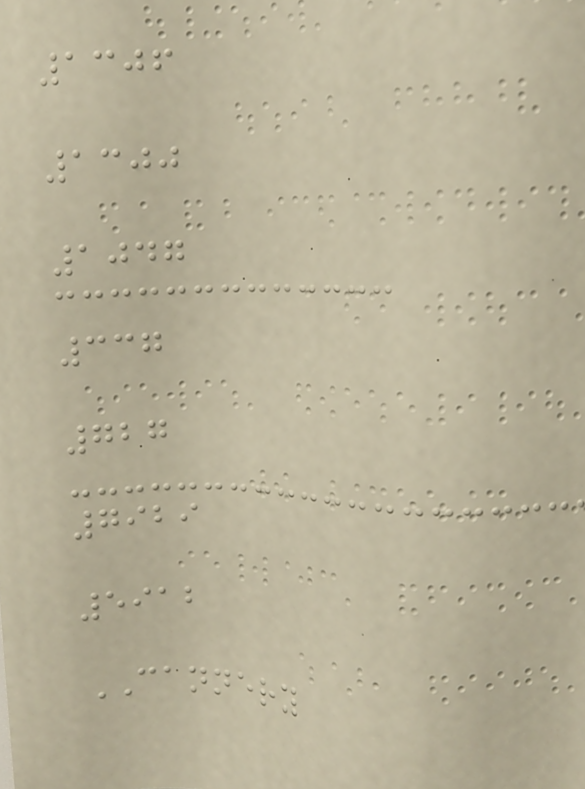1306
1300
1047
337
727
7929
5912
CANNERY
